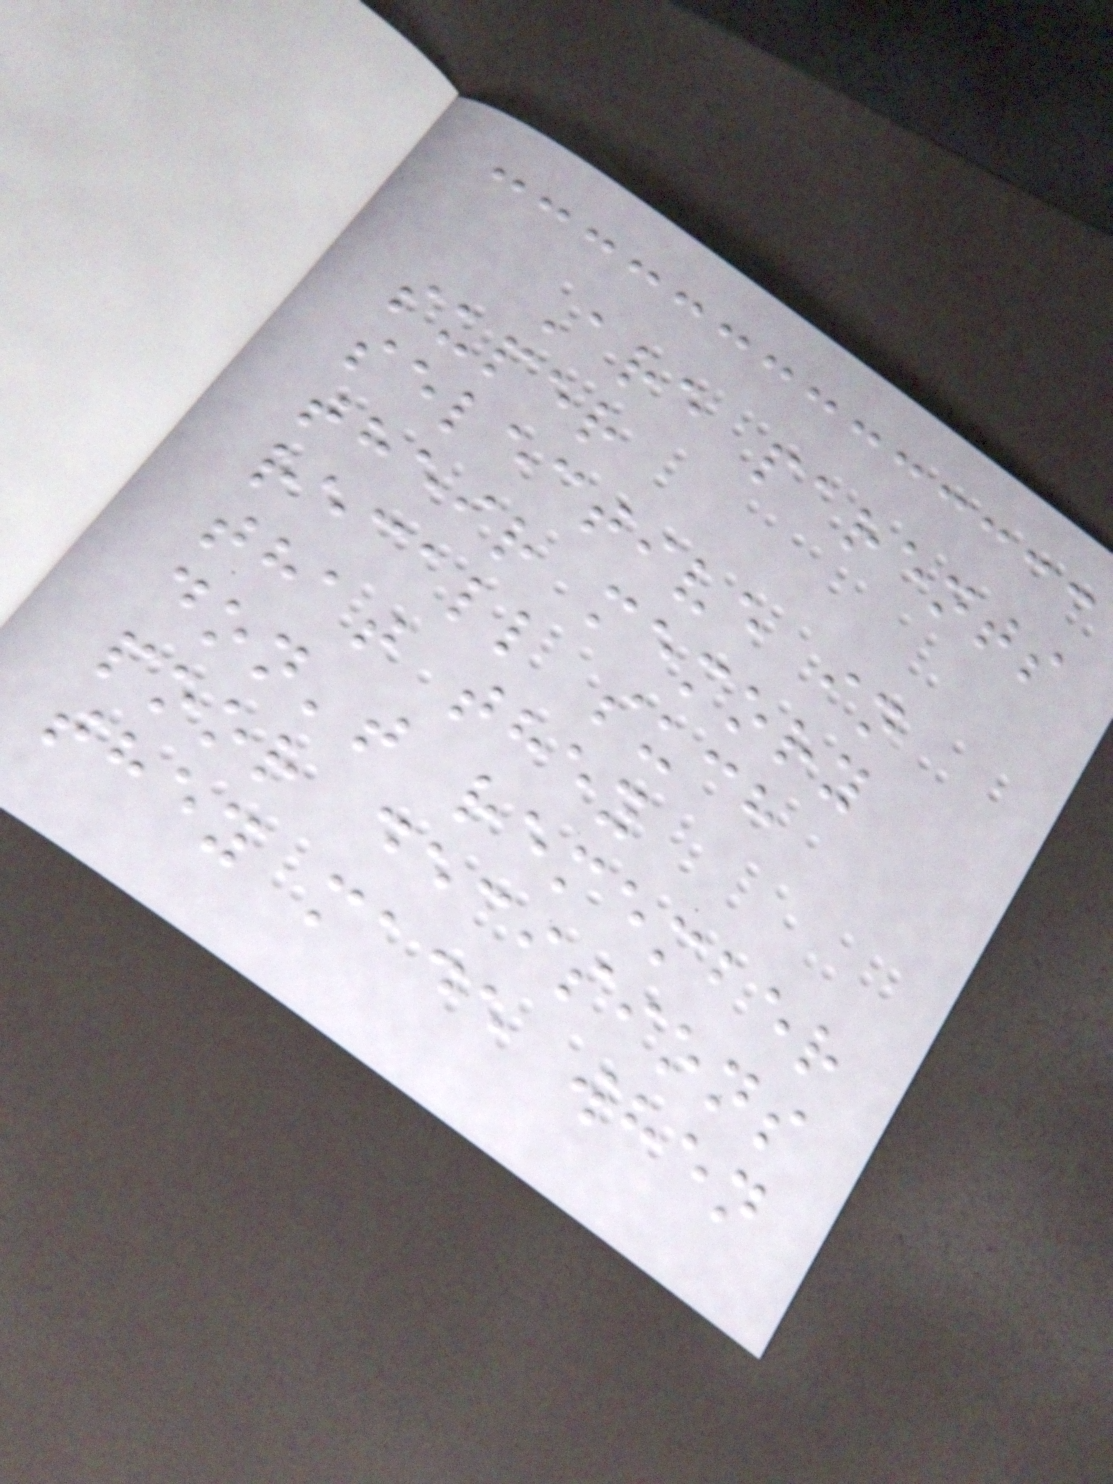Are parents
super
selective in
their memory
recall such
that they
don't remember
poor decisions
they made when
